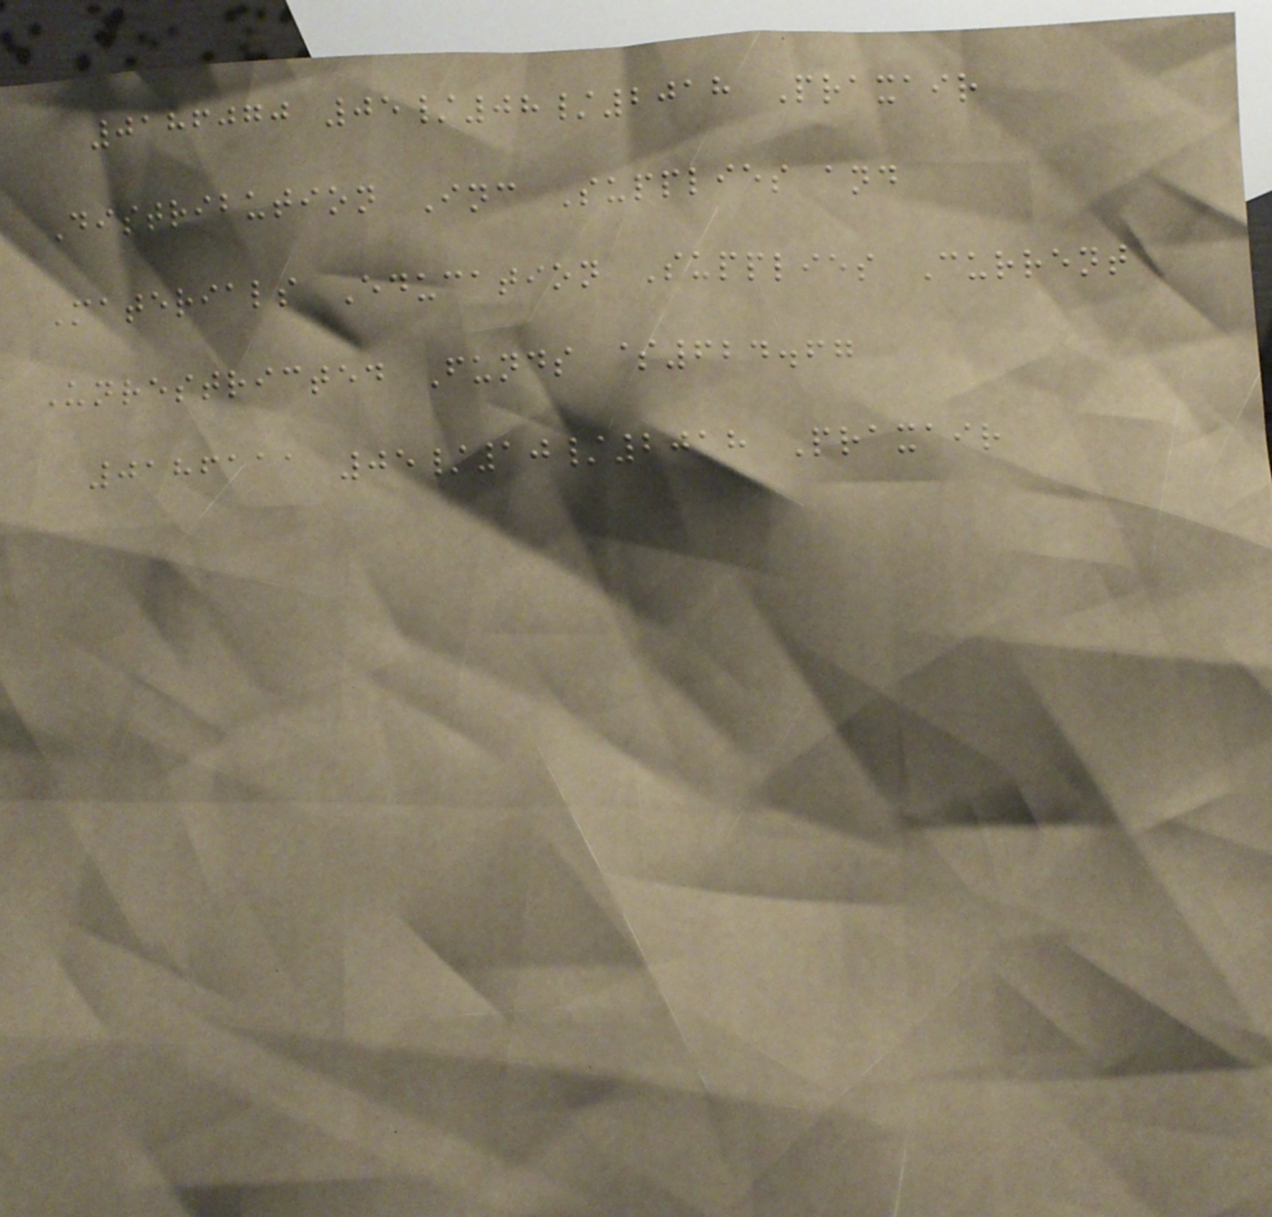0186070 05/08/2018 Praxair
Distribution Inc Supplies and
Materials Education Supplies Current
Unrestricted Funds $624.67
0186111 05/10/2018 Praxair
